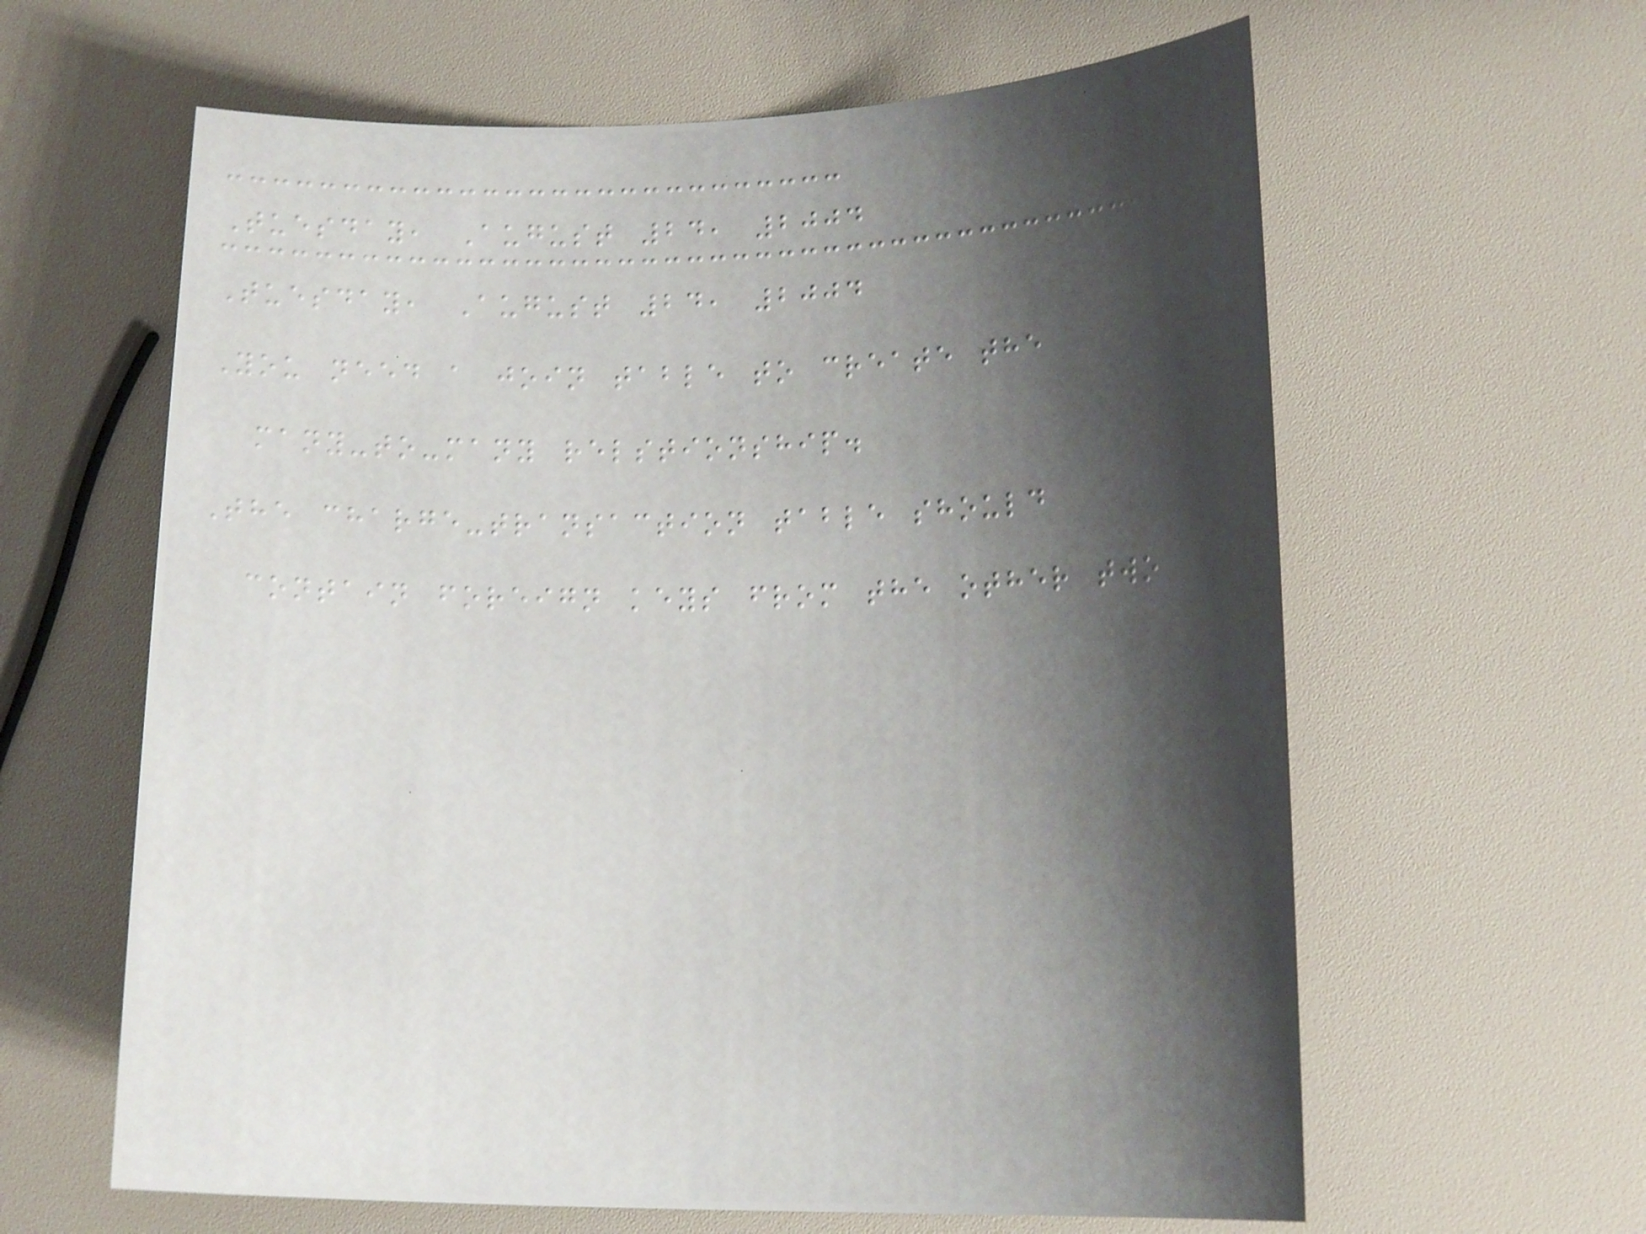Tuesday, August 24, 2004
Tuesday, August 24, 2004
You need a join table to create the
many-to-many relstionship.
The charge-transaction table should
contain foreign keys from the other two
